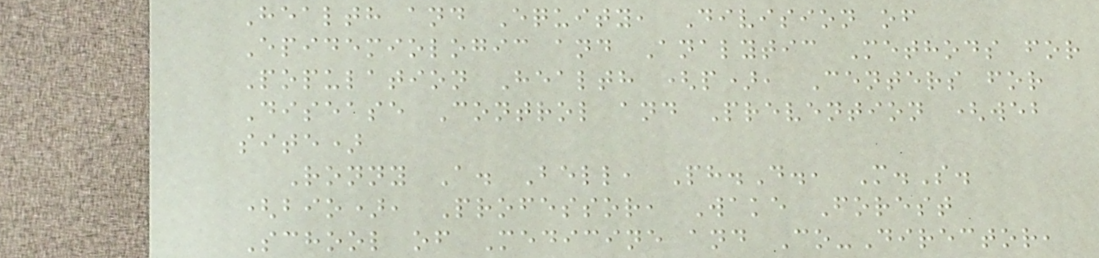Health and Equity, Division of
Epidemiologic and Analytic Methods for
Population Health (p), Centers for
Disease Control and Prevention (web
site)
Ronny A. Bell, Ph.D., M.S.
(bio), Professor, Wake Forest
School of Medicine and Co-Director,
